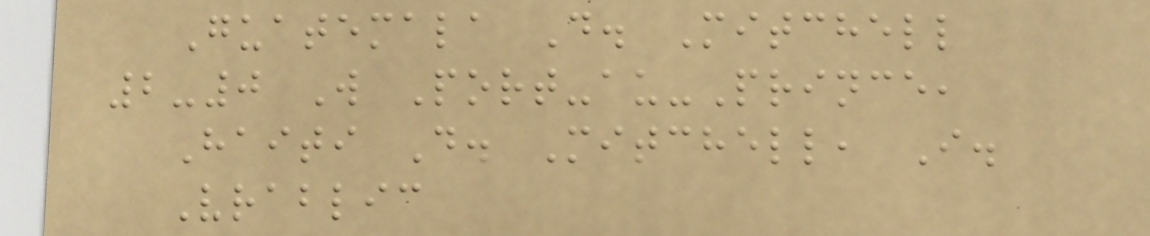Guatemala D. Mitchell
2-0 W Port-au-Prince,
Haiti D. Mitchell, I.
Vrablic
